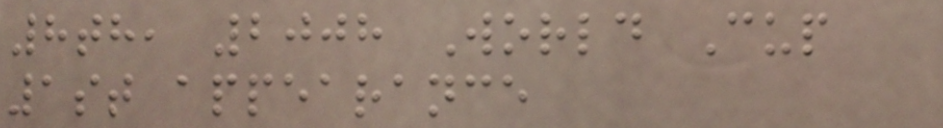8th, 2008 World Cup
1st appearance
